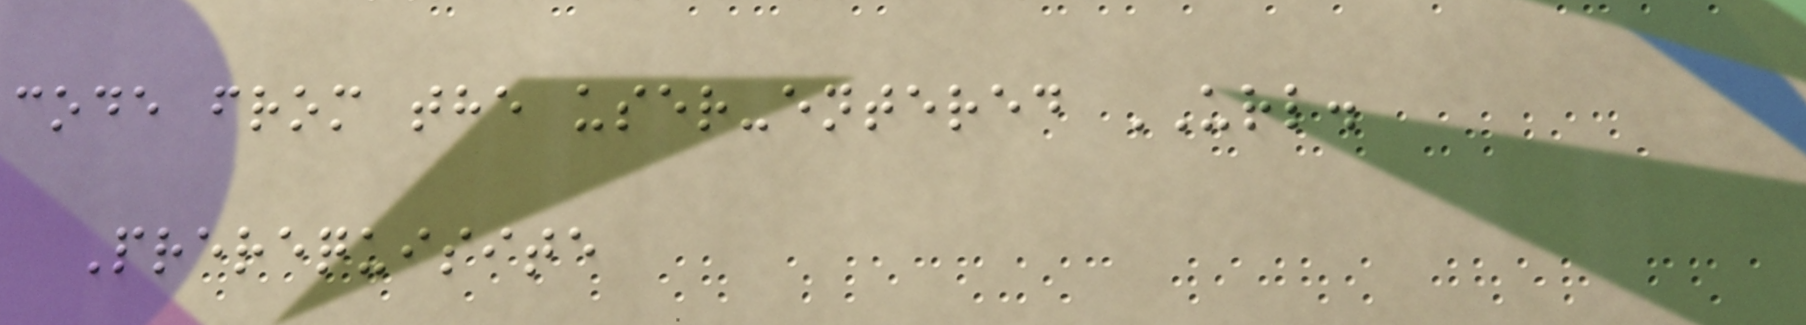code from the user-entered URL.
Prerequisite
